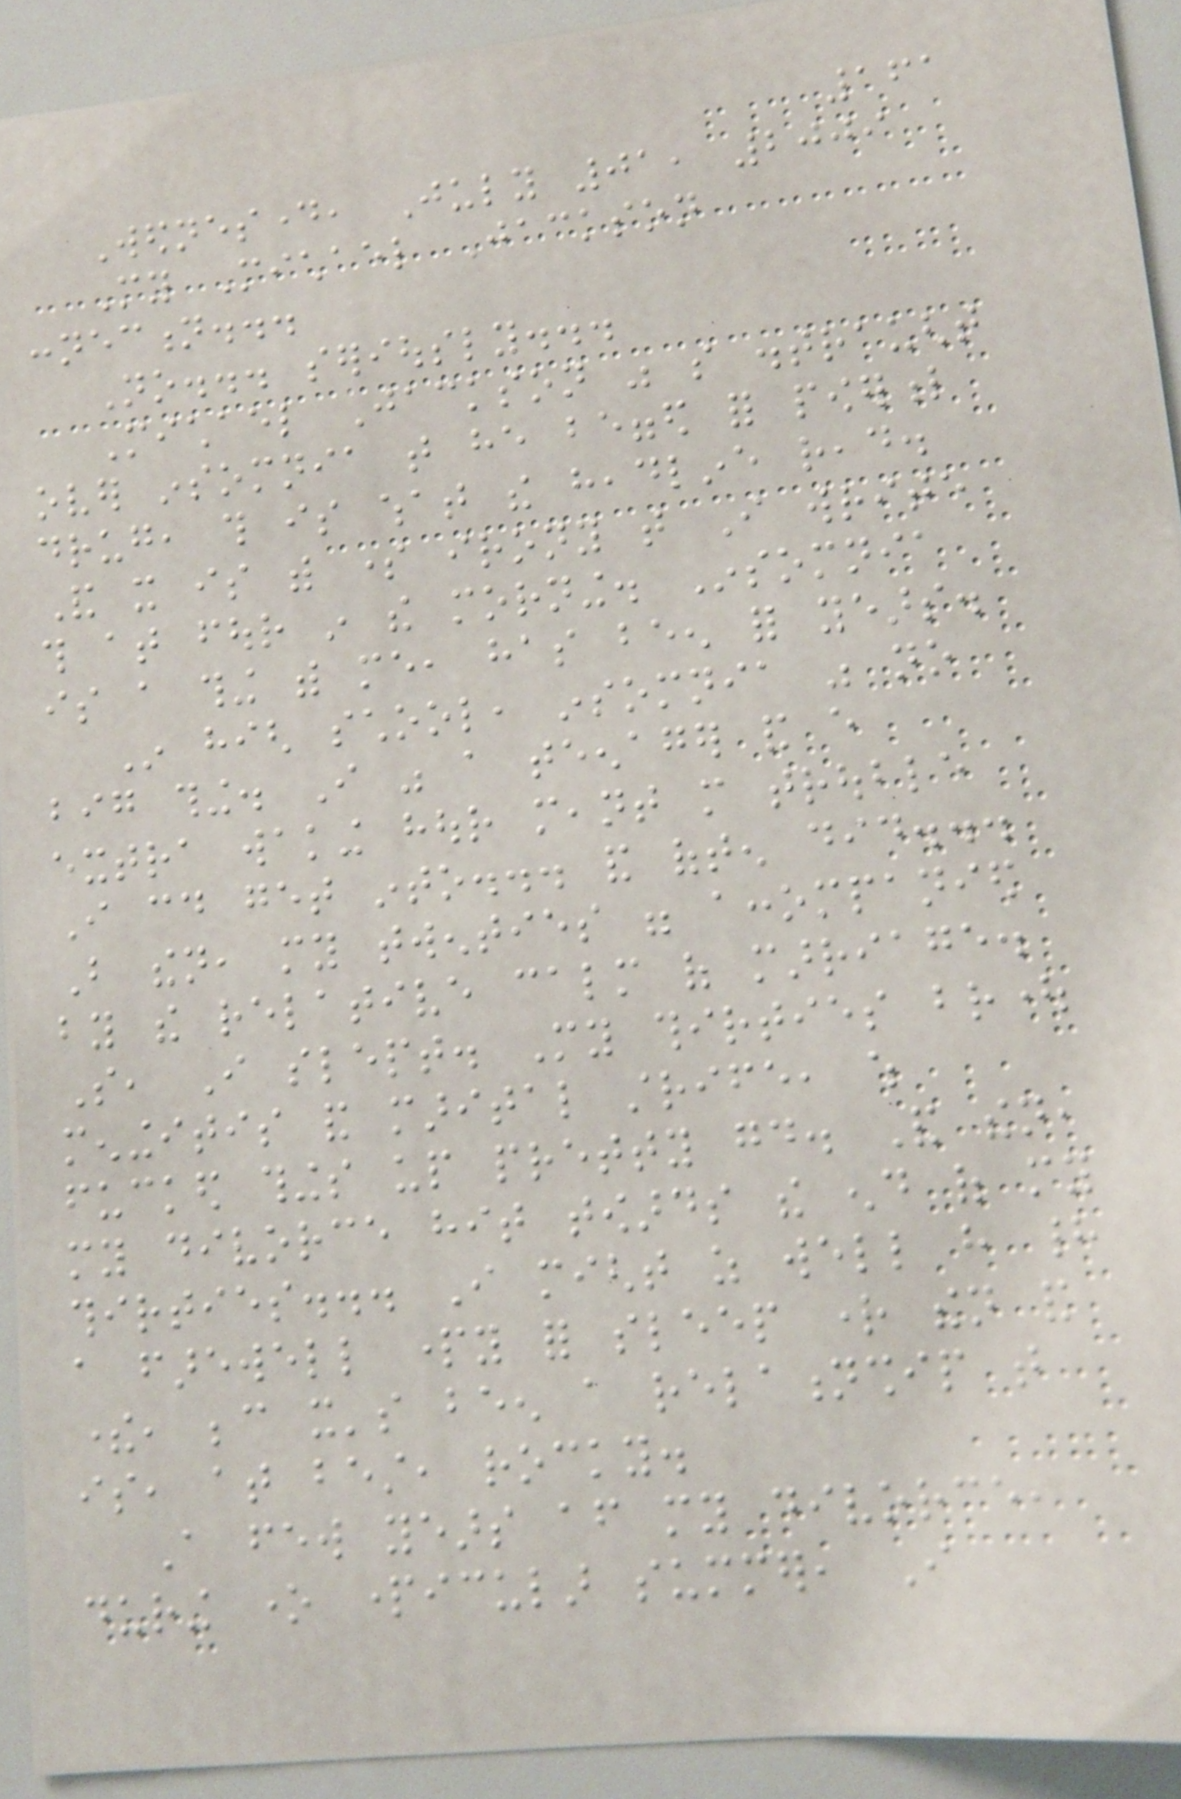161
Wednesday, July 01, 2009
My Michael Jackson
connection...
No... seriously...
Michael Jackson was so distraught
over insomnia that he begged for powerful
drug, this is what the headline read.
And it is with some irony that I write
this at four in the morning. Insomnia
is a thing with me, has been for years.
In high school, insomnia was no
big thing. I was a teenager and every
extra waking hour meant more trouble
I could get into... and often did...
But then, my twenties were accompanied
by the relative calm of marriage.
So, I slept. My thirties brought
meningitis and marital strife, which
fucked things up pretty good. And then,
my divorce hit towards the end of my
thirties... I might as well have had
a farewell party for sleep right then and
there, because it's been a relationship that
is, at best, rocky.
A few years after my divorce,
during one particular summer, I
